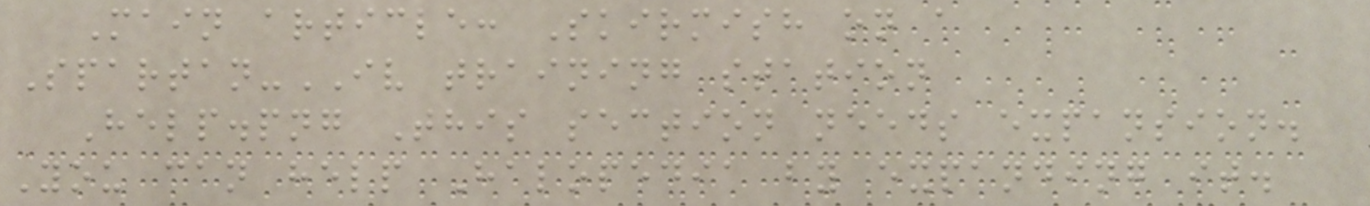Main article: Skirmish on a
Spartan-IV training station
Help.png This section needs expansion.
You can help Halopedia by expanding it.
